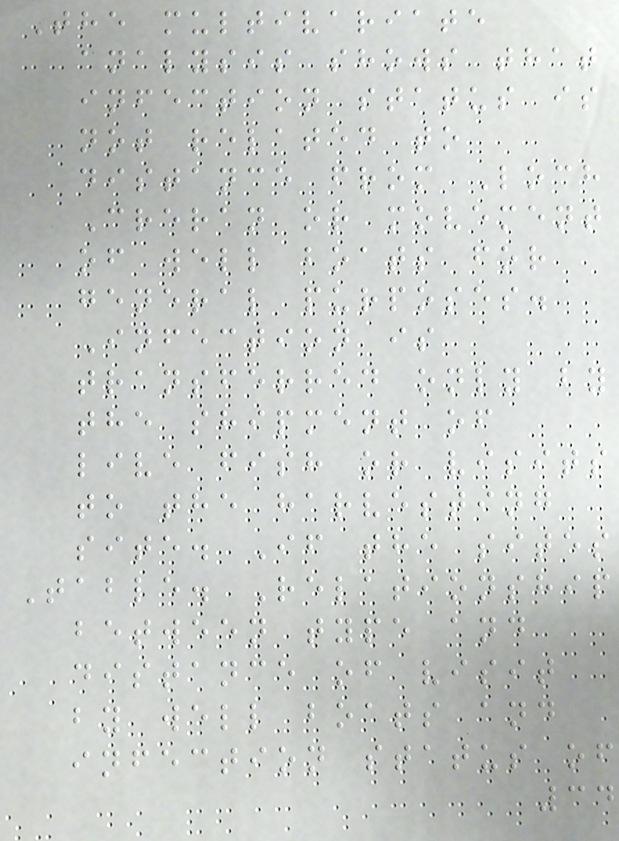The multivariate
analysis shows that
infection status is
not related to
distance from Loch
Creran or movement
of well boats for
general purposes.
Infection is
transferred only by
the shipment of
live fish or visits
to the harvesting
site. If the sites
Table. Relationship
between type and
distance of visit
by well boats and
infection status of
34
